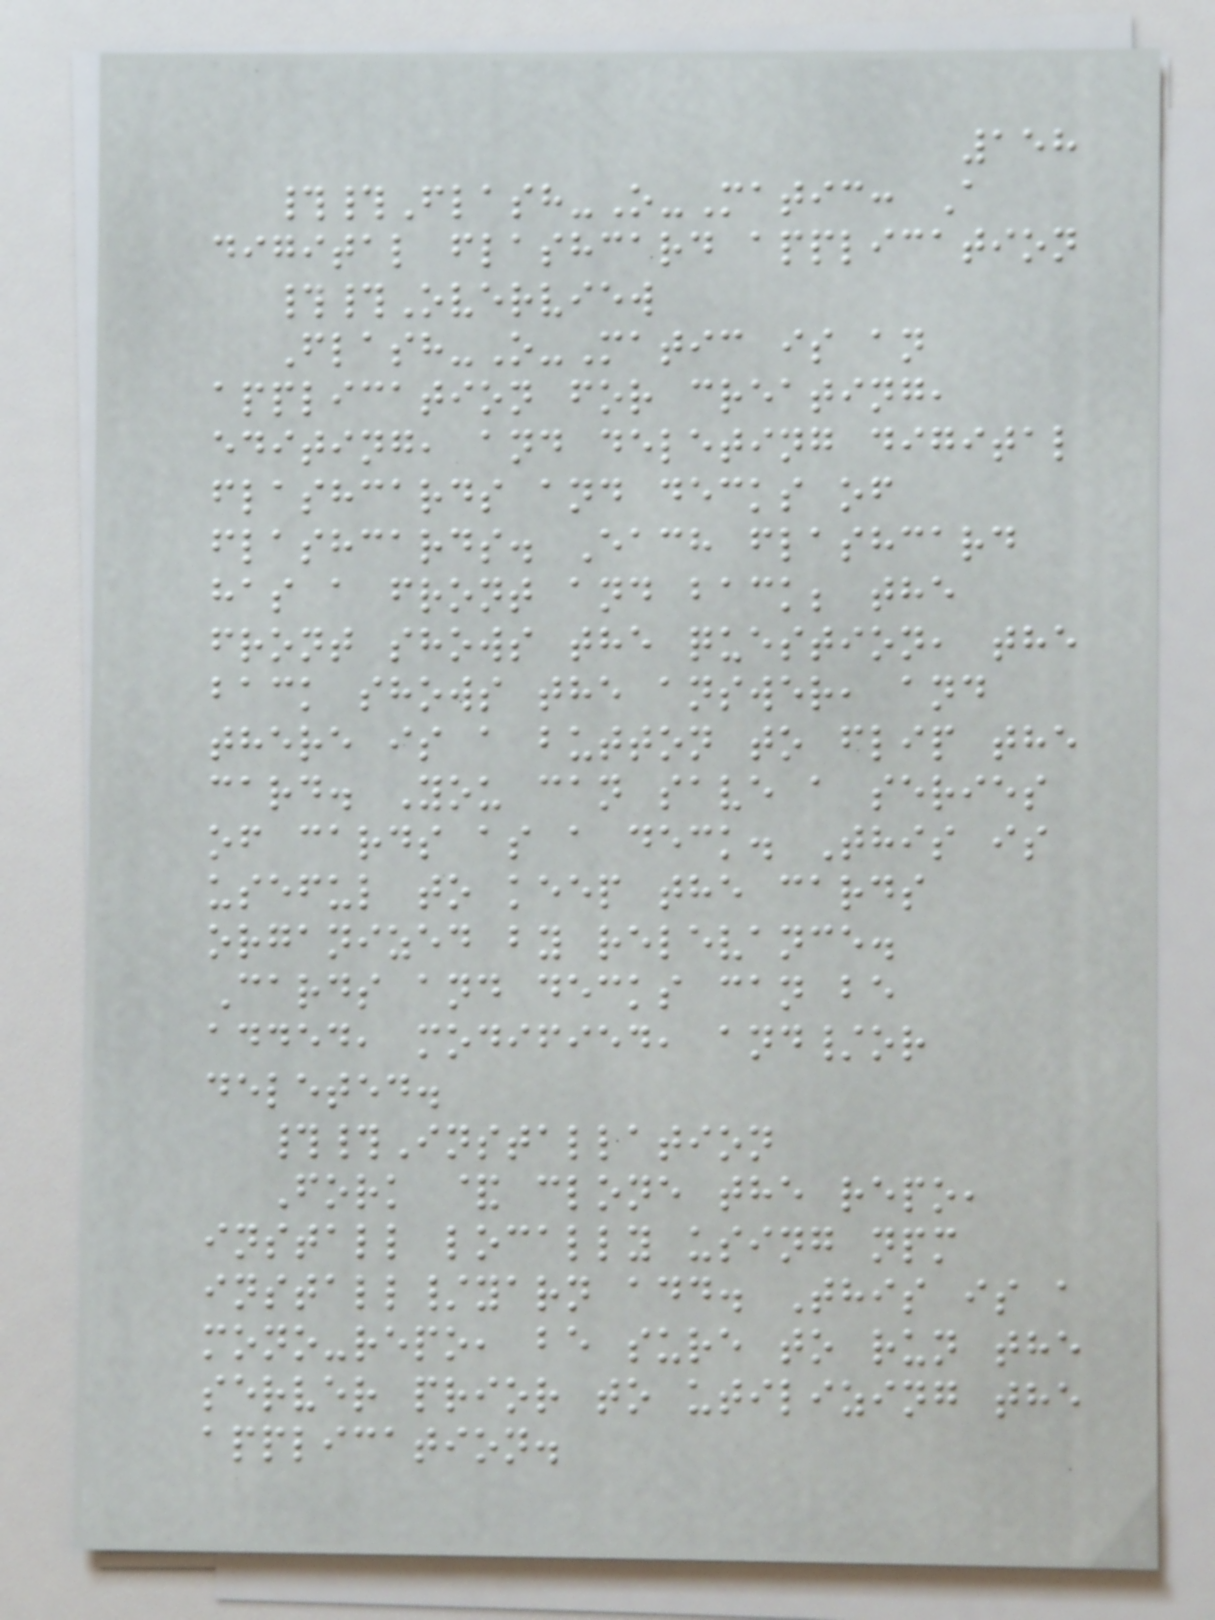158
##Flash-O-Matic: A
digital flashcard application
##Overview
Flash-O-Matic is an
application for creating,
editing, and deleting digital
flashcards and decks of
flashcards. Each flashcard
has a front and back; the
front shows the question, the
back shows the answer, and
there is a button to flip the
card. You can save a series
of cards as a deck. This is
useful to keep the cards
organized by relevance.
Cards and decks can be
added, modified, and/or
deleted.
##Installation
Fork & clone the repo,
install locally using npm
install/yarn add. This is a
mono-repo, be sure to run the
server prior to utilizing the
application.
